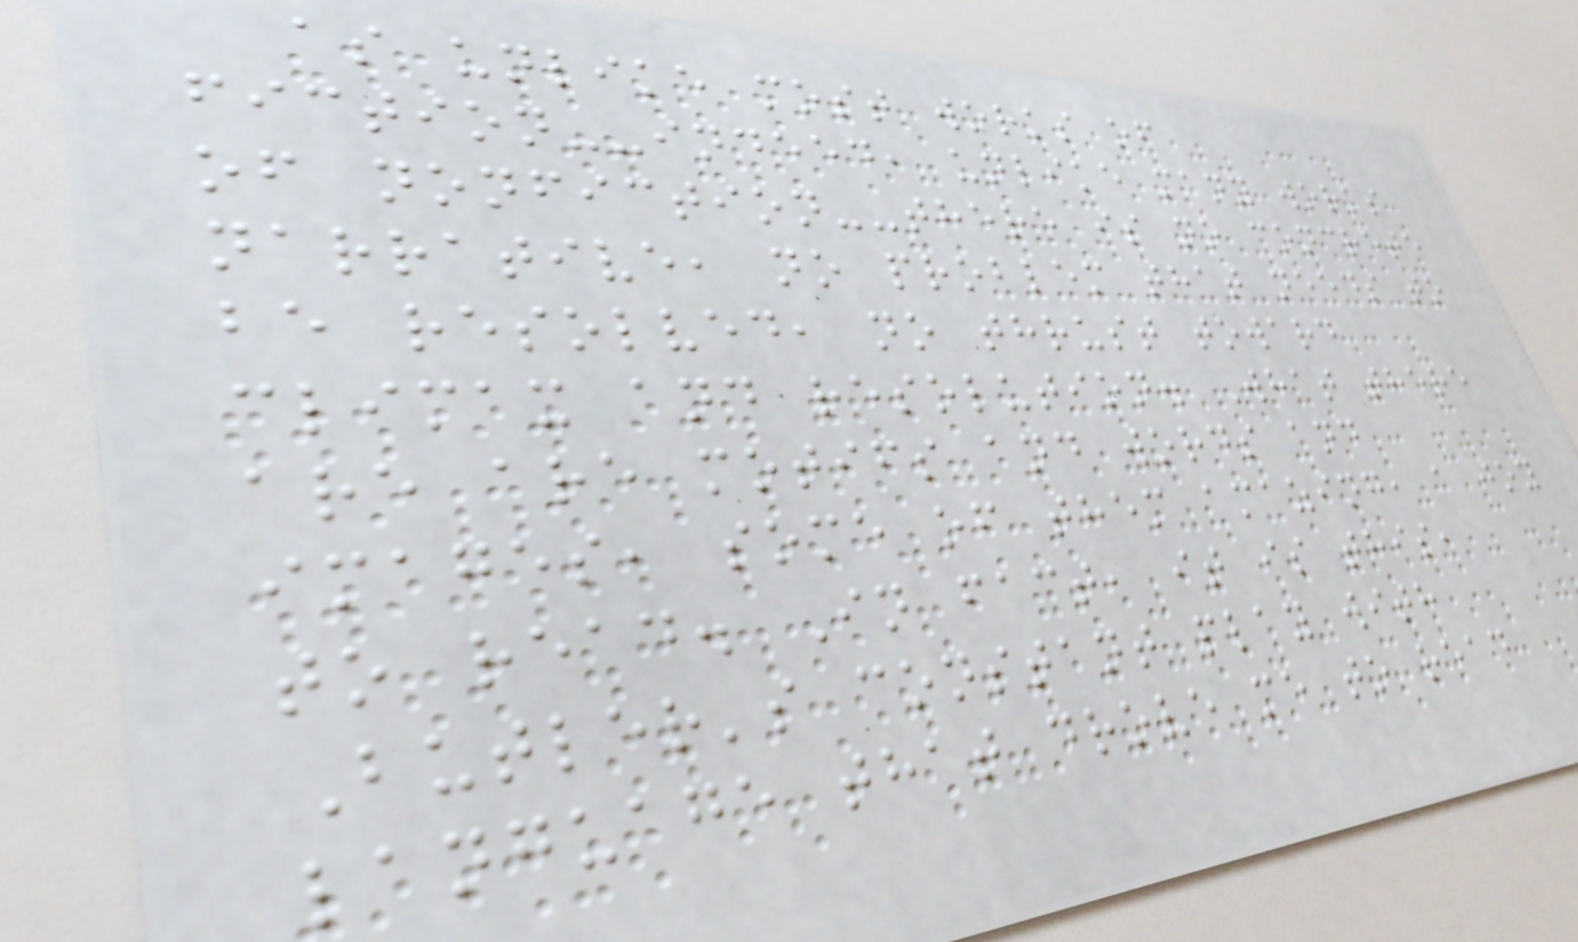as unlike most works of
fiction--indeed, unlike many works
of nonfiction--there is no concrete
narrative, no problem that needs to
be resolved, no thrust toward
climax and resolution. What there
are are motifs and words and
images, some of them amazing, a joy
to read. In fact, it is this,
Butler's constant play with
language that drove me to read
